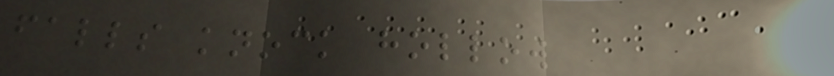falls knock hollow
